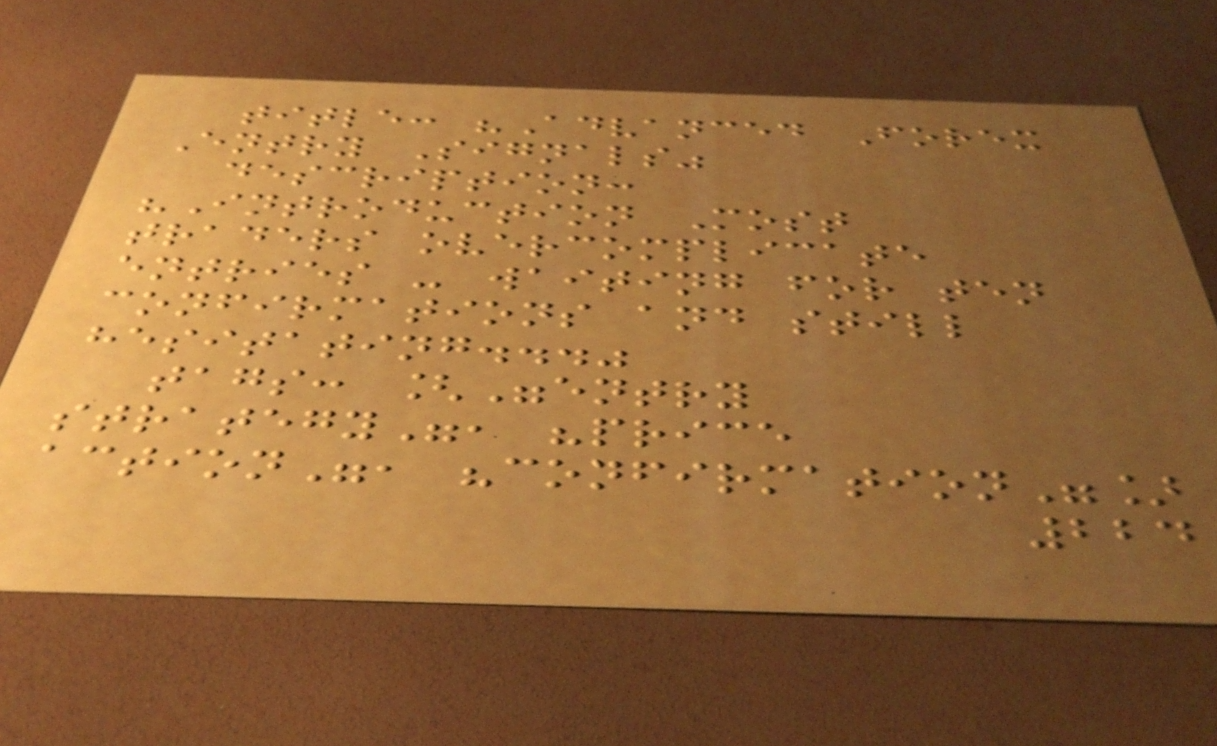title: "Advanced Forex
Entry Signals"
description:
"Introduction Most
traders overcomplicate
entries - waiting for ten
confirmations and still
hesitating..."
tags: ["entry
strategy", "price
action", "confirmation"]
224
